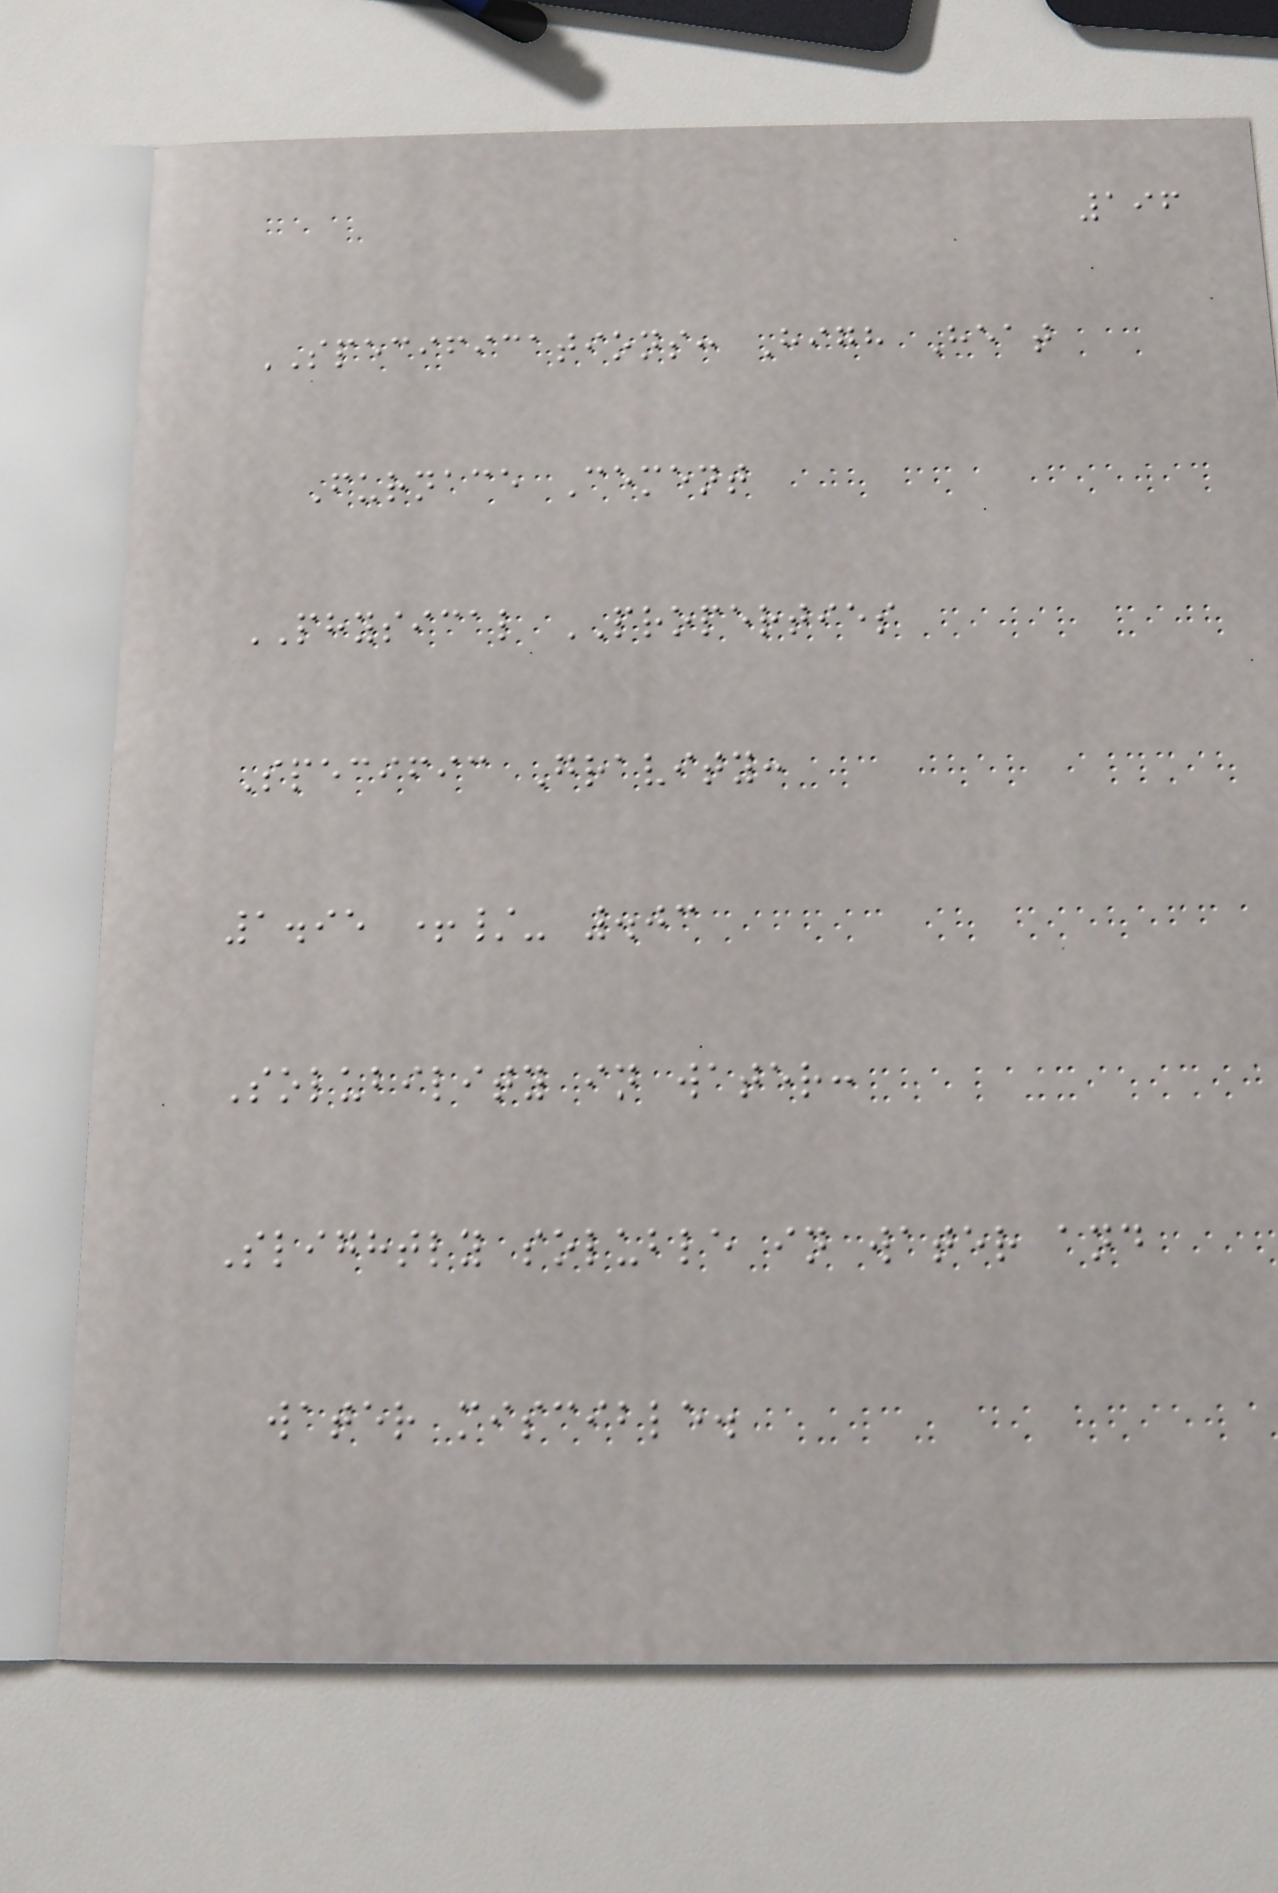196
SPECIFICATIONS: High Heat
Furnace Cement
PHYSICAL PROPERTIES
Specific Gravity:
1.95 +/- .03
Solubility in water:
Slightly soluble in water and
water miscible.
